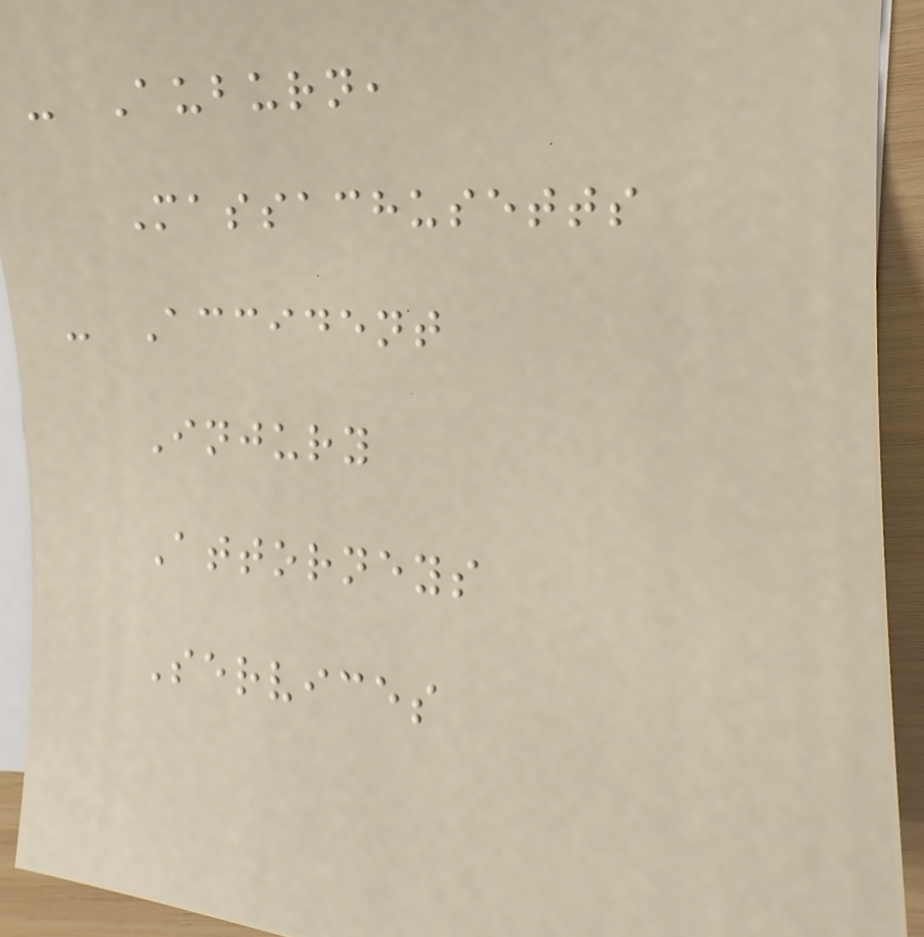- Auburn,
Massachusetts
- Accident
Injury
Attorneys
Services
